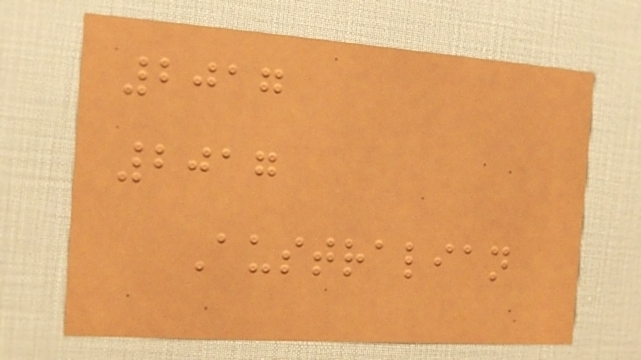2017
2017
Australian
